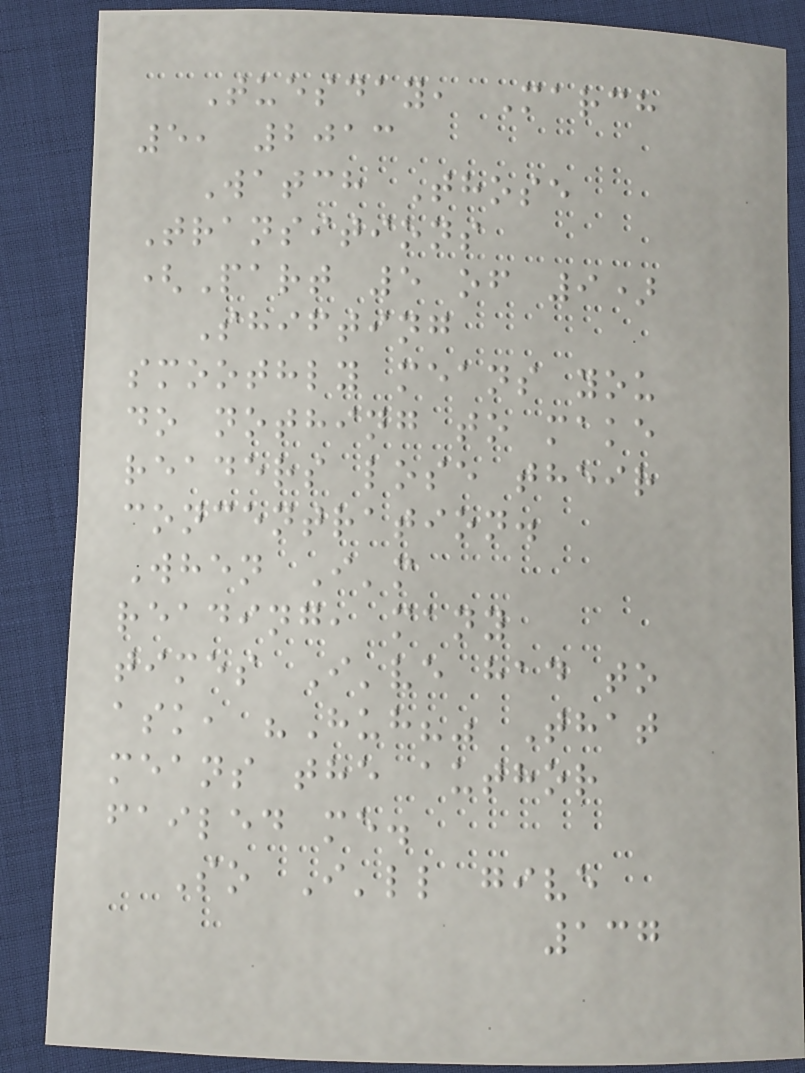Tuesday, March
5, 2013
Watch Those
Transitions
(Part 5 of 9)
Shifting
smoothly means you
do nothing to make
readers lose their
concentration.
When I'm
reading, many
times I've had to
ask, "Huh?" That
means the author
failed me.
So I'll give
137
